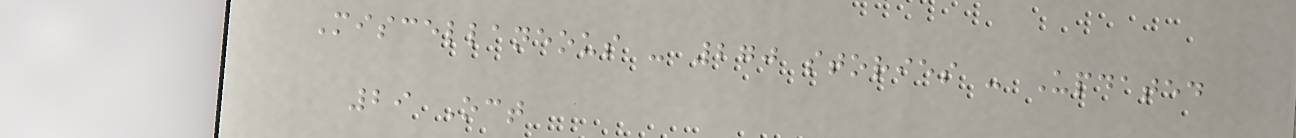Miscellaneous - 270 stories - Updated
29 Oct
